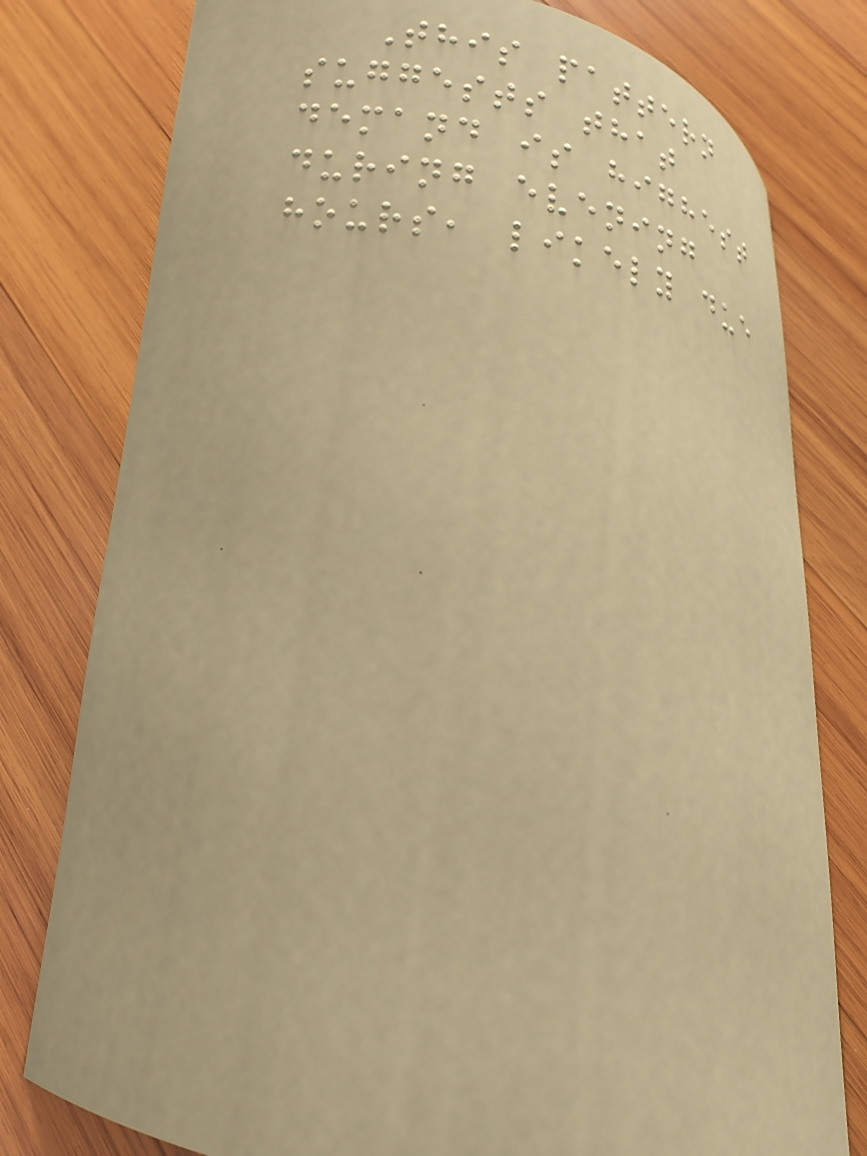This pattern
suggests that
demand is highest
during evening
hours, likely due
